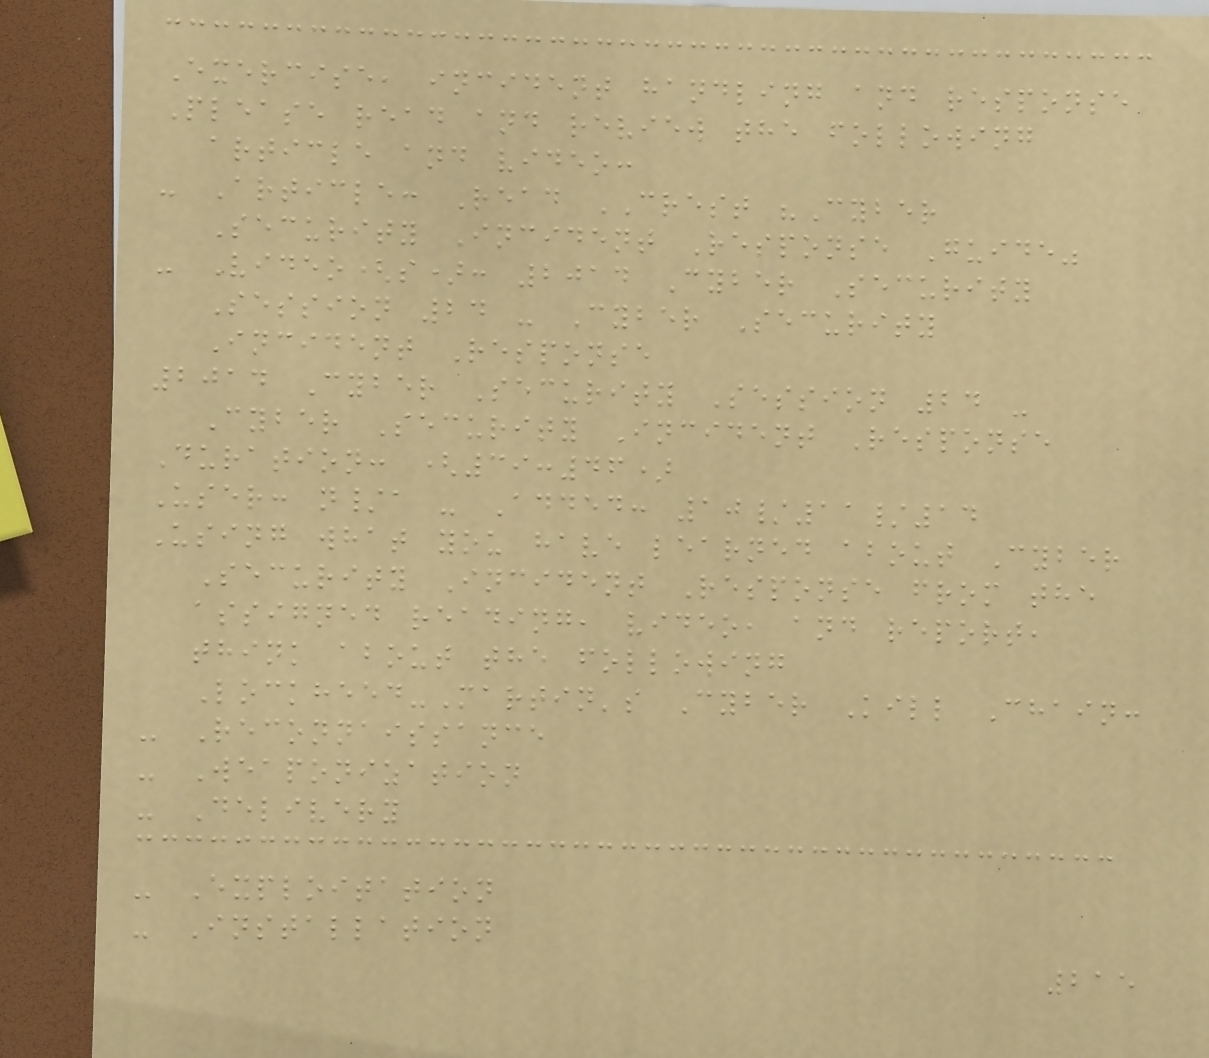Exercise, incident handling and response
Please read and review the following
article and video:
- Article: Read CREST "Cyber
Security Incident Response Guide"
- Video(s): 2014 Cyber Security
Session 24 - Cyber Security
Incident Response
2014 Cyber Security Session 24 -
Cyber Security Incident Response
Duration: (39:46)
User: n/a - Added: 10/11/14
Using what you have learned about Cyber
Security Incident Response from the
assigned reading, video, and report,
think about the following
Lockheed-Martin's Cyber Kill Chain:
- Reconnaissance
- Weaponization
- Delivery
- Exploitation
- Installation
215
